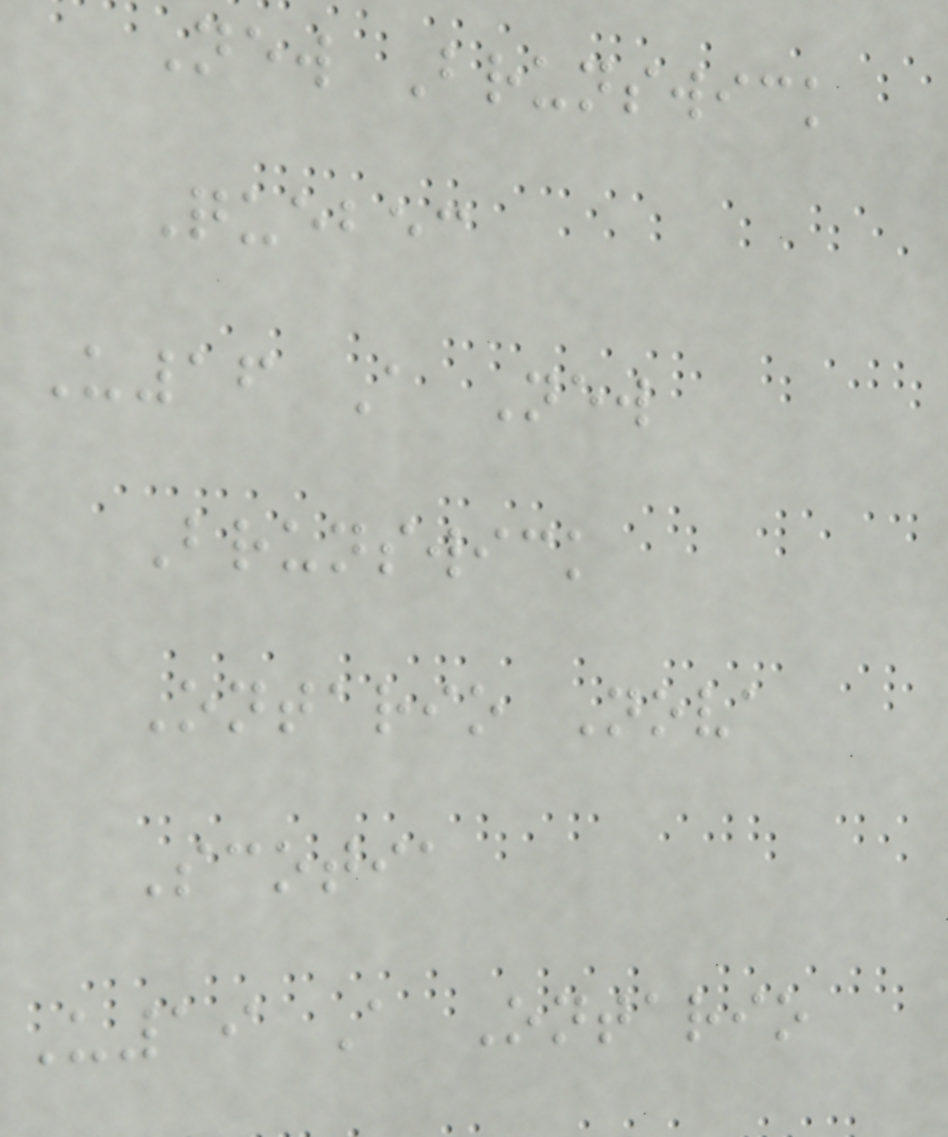New Brunswick
Quebec
U16 A New
Brunswick
Ontario Nova
Scotia
U19 A Ontario
